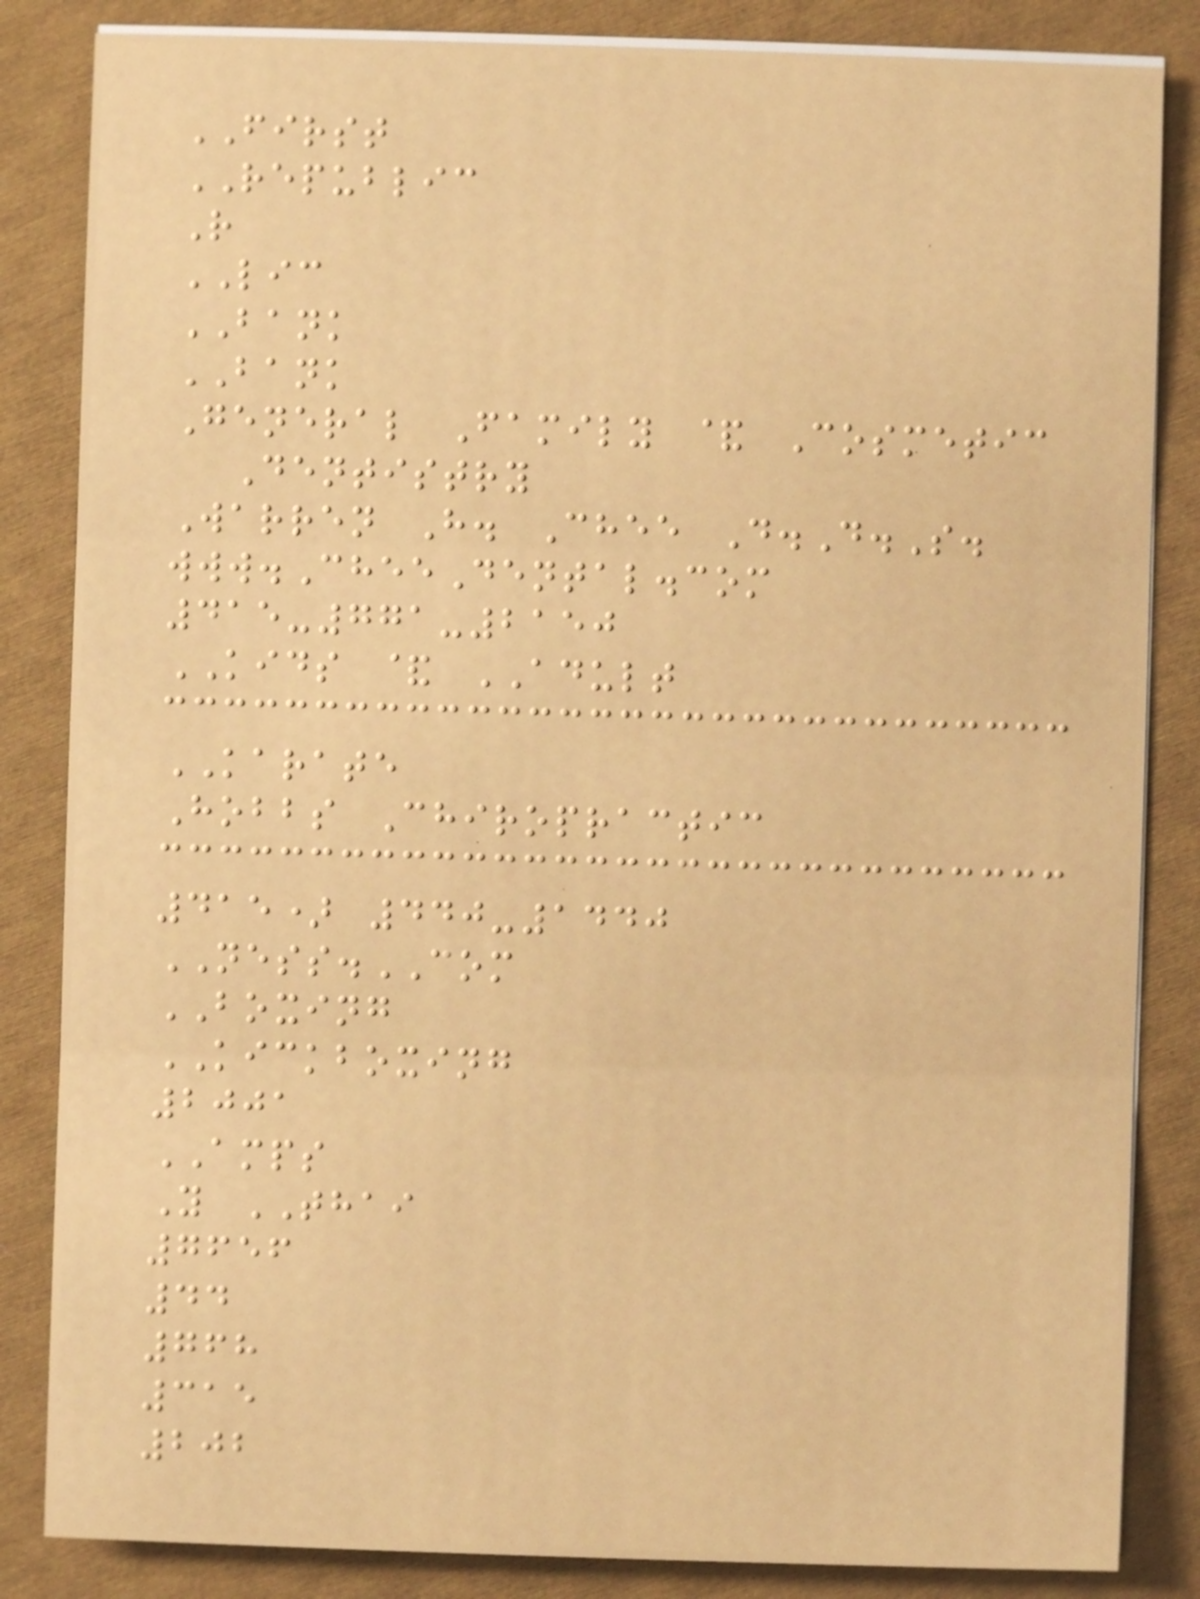FIRST
REPUBLIC
R
LIC
BANK
BANK
General Family & Cosmetic
Dentistry
Warren H. Chee D.D.S.
www.CheeDental.com
415-771-2150
KIDS & ADULT
KARATE
Hobbs Chiropractic
415) 440-1440
NESS.COM
BOXING
KICKBOXING
2001
AMPS
Y THAI
7656
44
768
315
202
